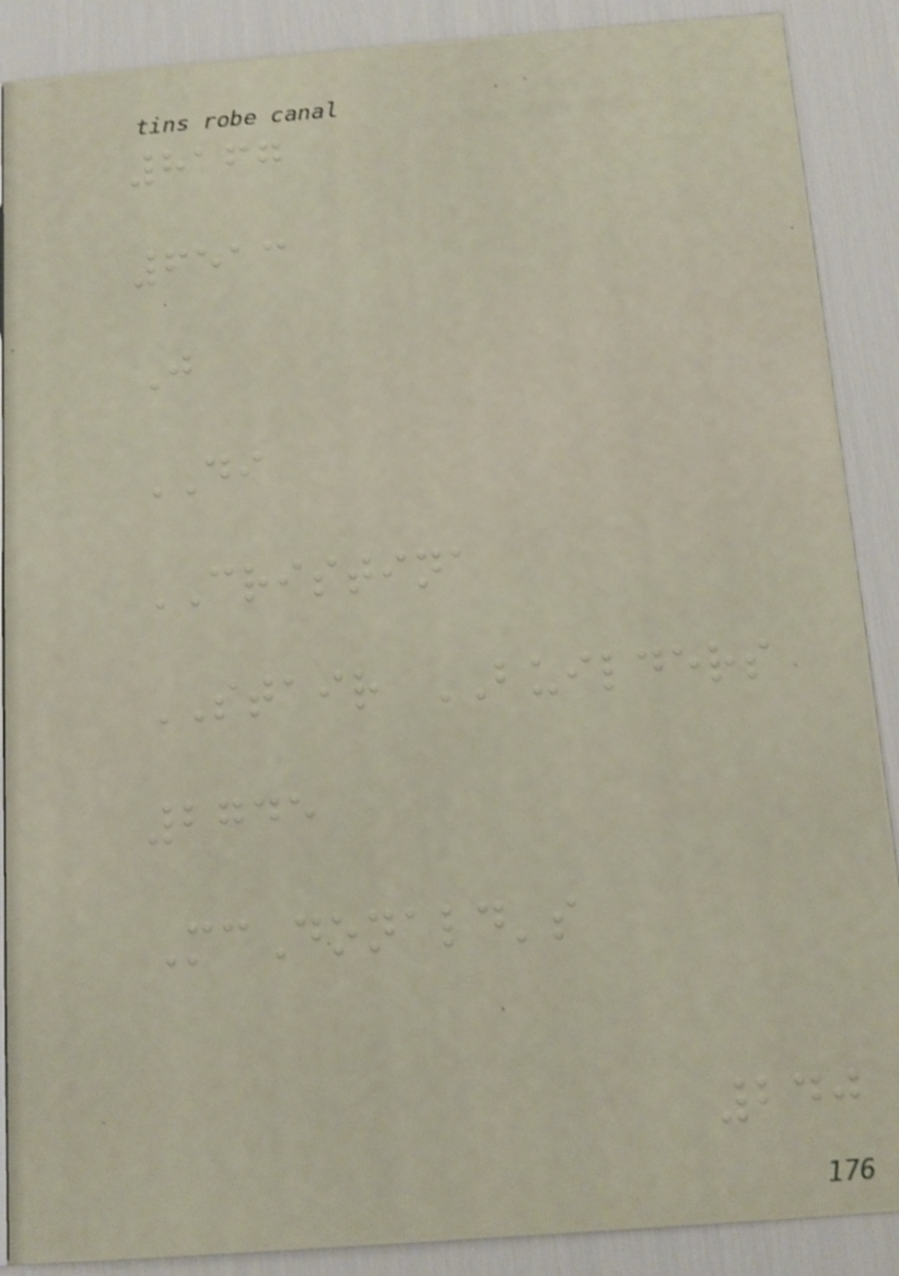8167
6513
J
DI
CRISTINA
STAIR BUILDERS
2745
McDonald's
240
